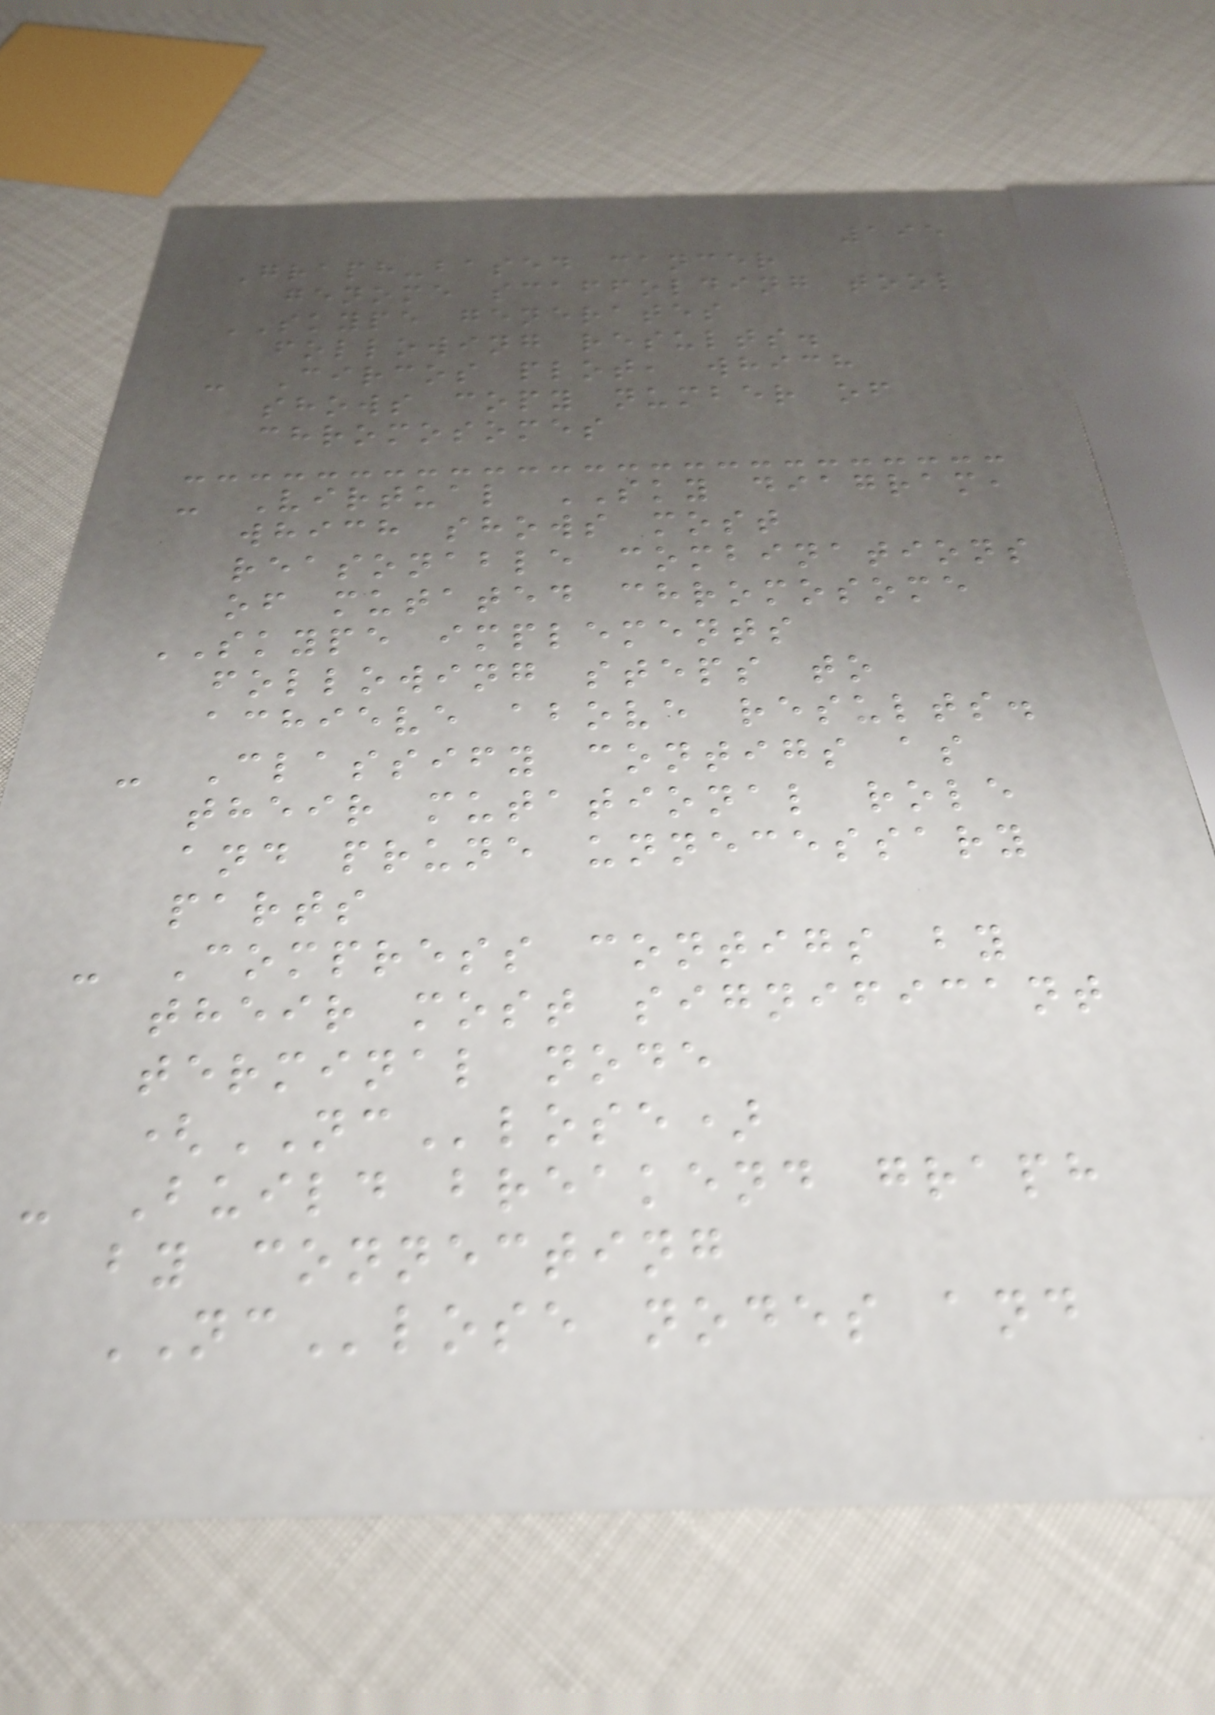195
Graph-based cancer
genome scaffolding tool
SKYPE generates
following results.
- Circos plot, which
shows copy number of
chromosomes
- Virtual SKY diagram,
which shows most
reasonable combinations
of mutated chromosome
SKYPE implements
following steps to
achieve above results.
- Classify contigs as
their mutational role
and prune unnecessary
parts
- Compress contigs by
their most significant
terminal node
(NClose)
- Build breakend graph
by connecting
NClose nodes and
